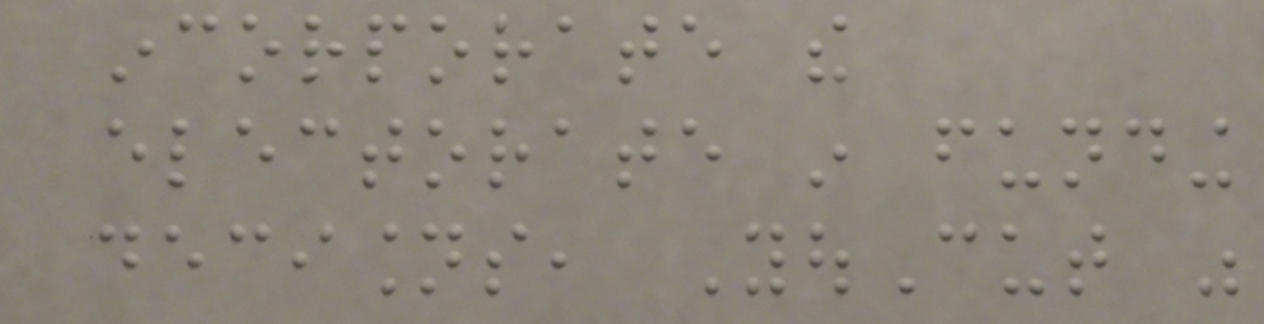incorporate the
electorate in funding
decisions, YouCut was
